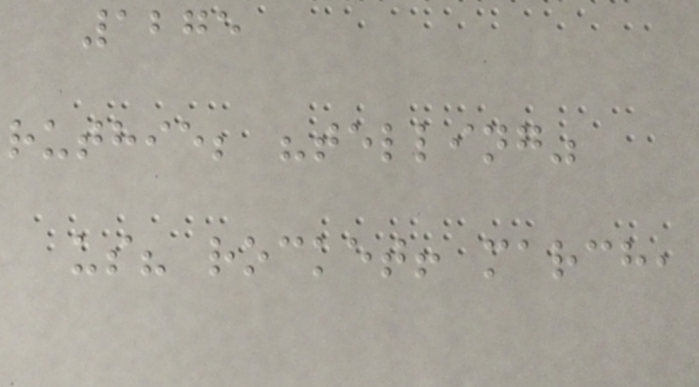1275
ruthie; "telling"
us? rocket! march,
